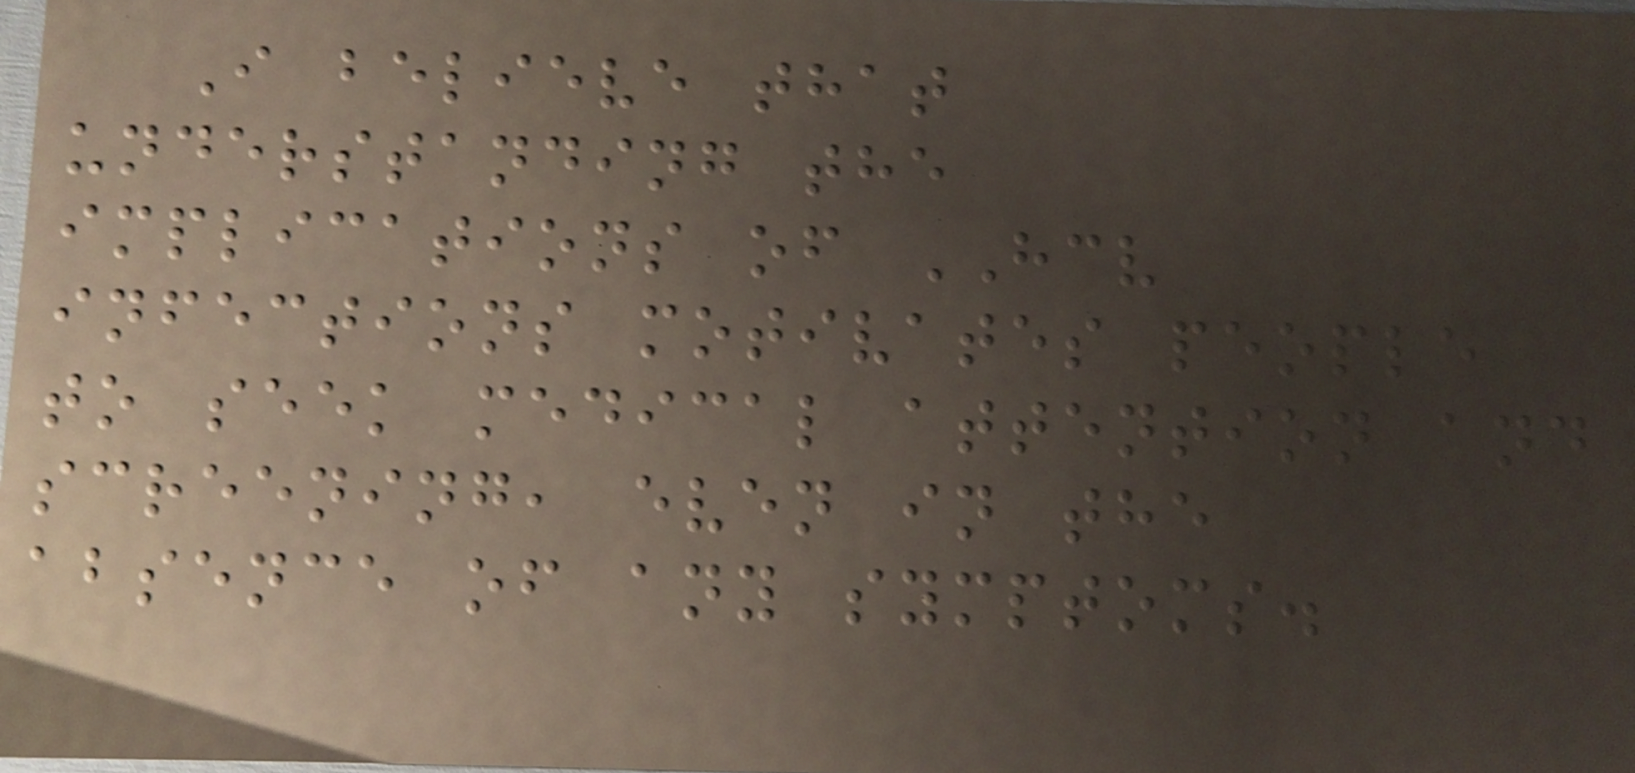I believe that
understanding the
implications of HCV
infections motivates people
to seek medical attention and
screening, even in the
absence of any symptoms.
